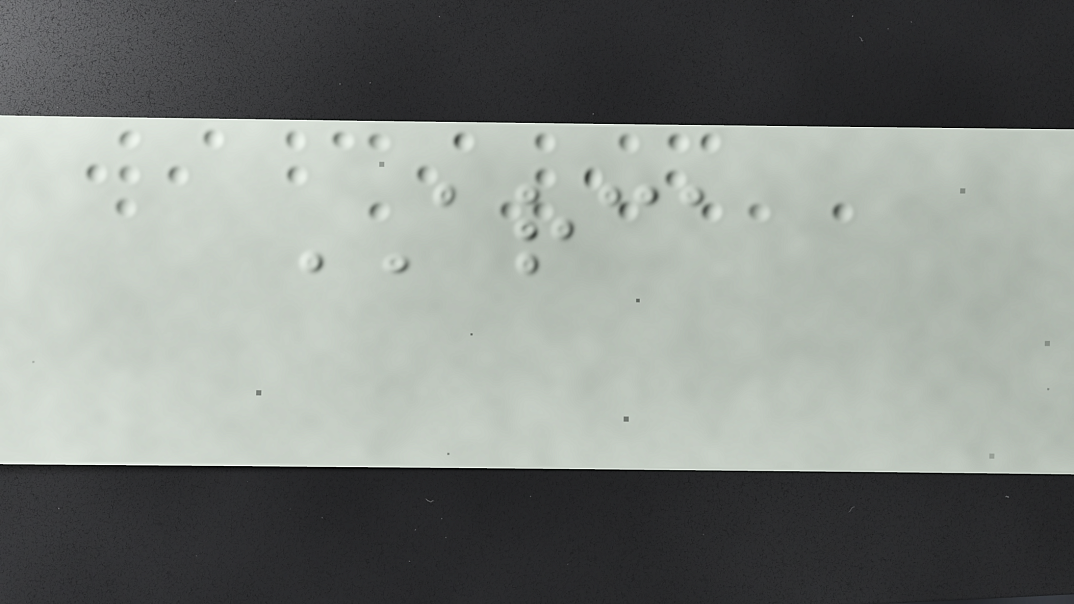ARCA
